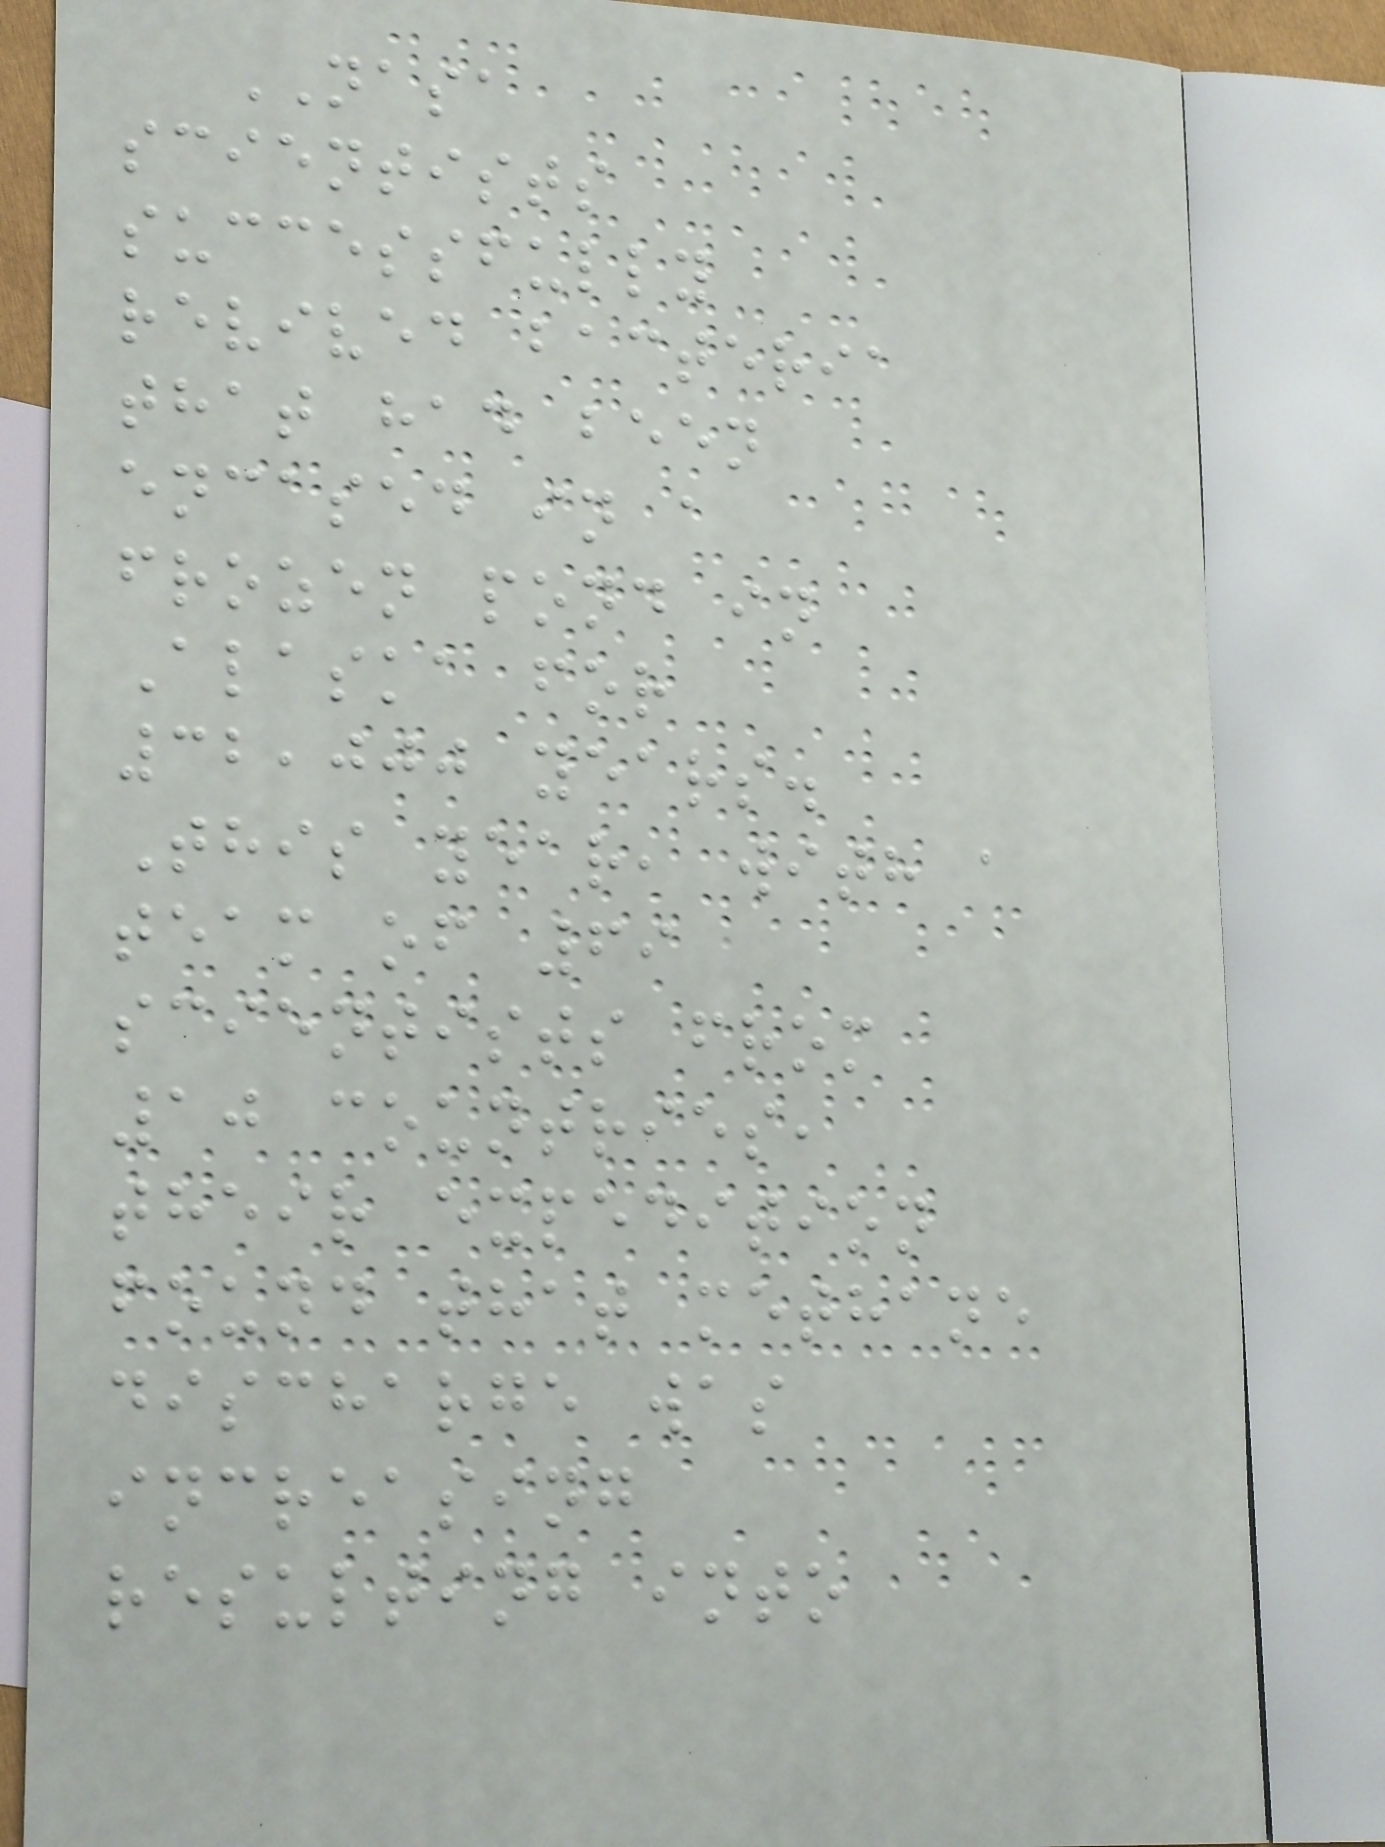NASA
scientists
successfully
revived bacteria
that had been
encased in a
frozen pond in
Alaska for
32,000 years.
This year, with a
team of 69
scientists from
10 countries,
their expedition
found that methane
discharge was
increasing
resulting into
